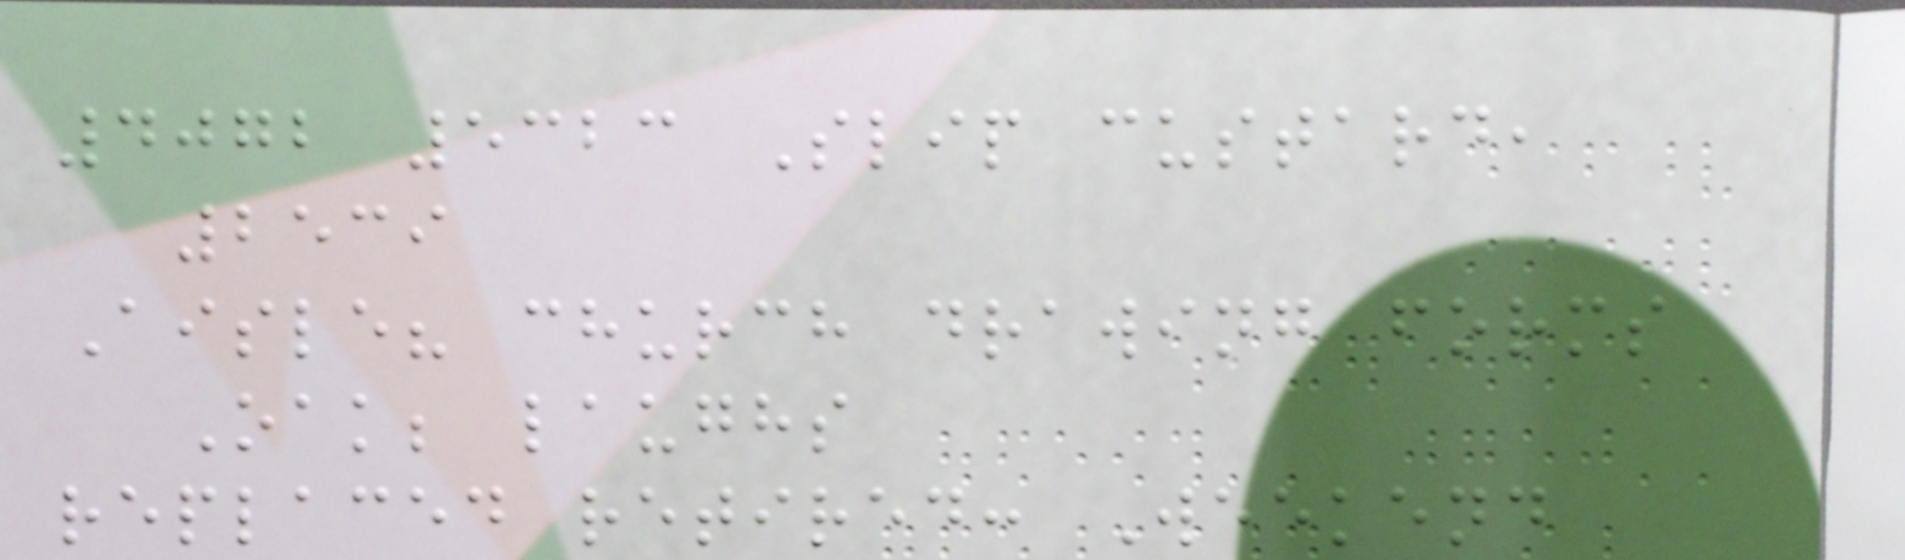4072 5323 Slip custard,
2539
Aisle? church drawing forms
Oak; laughs
replaced retired: Weekend
